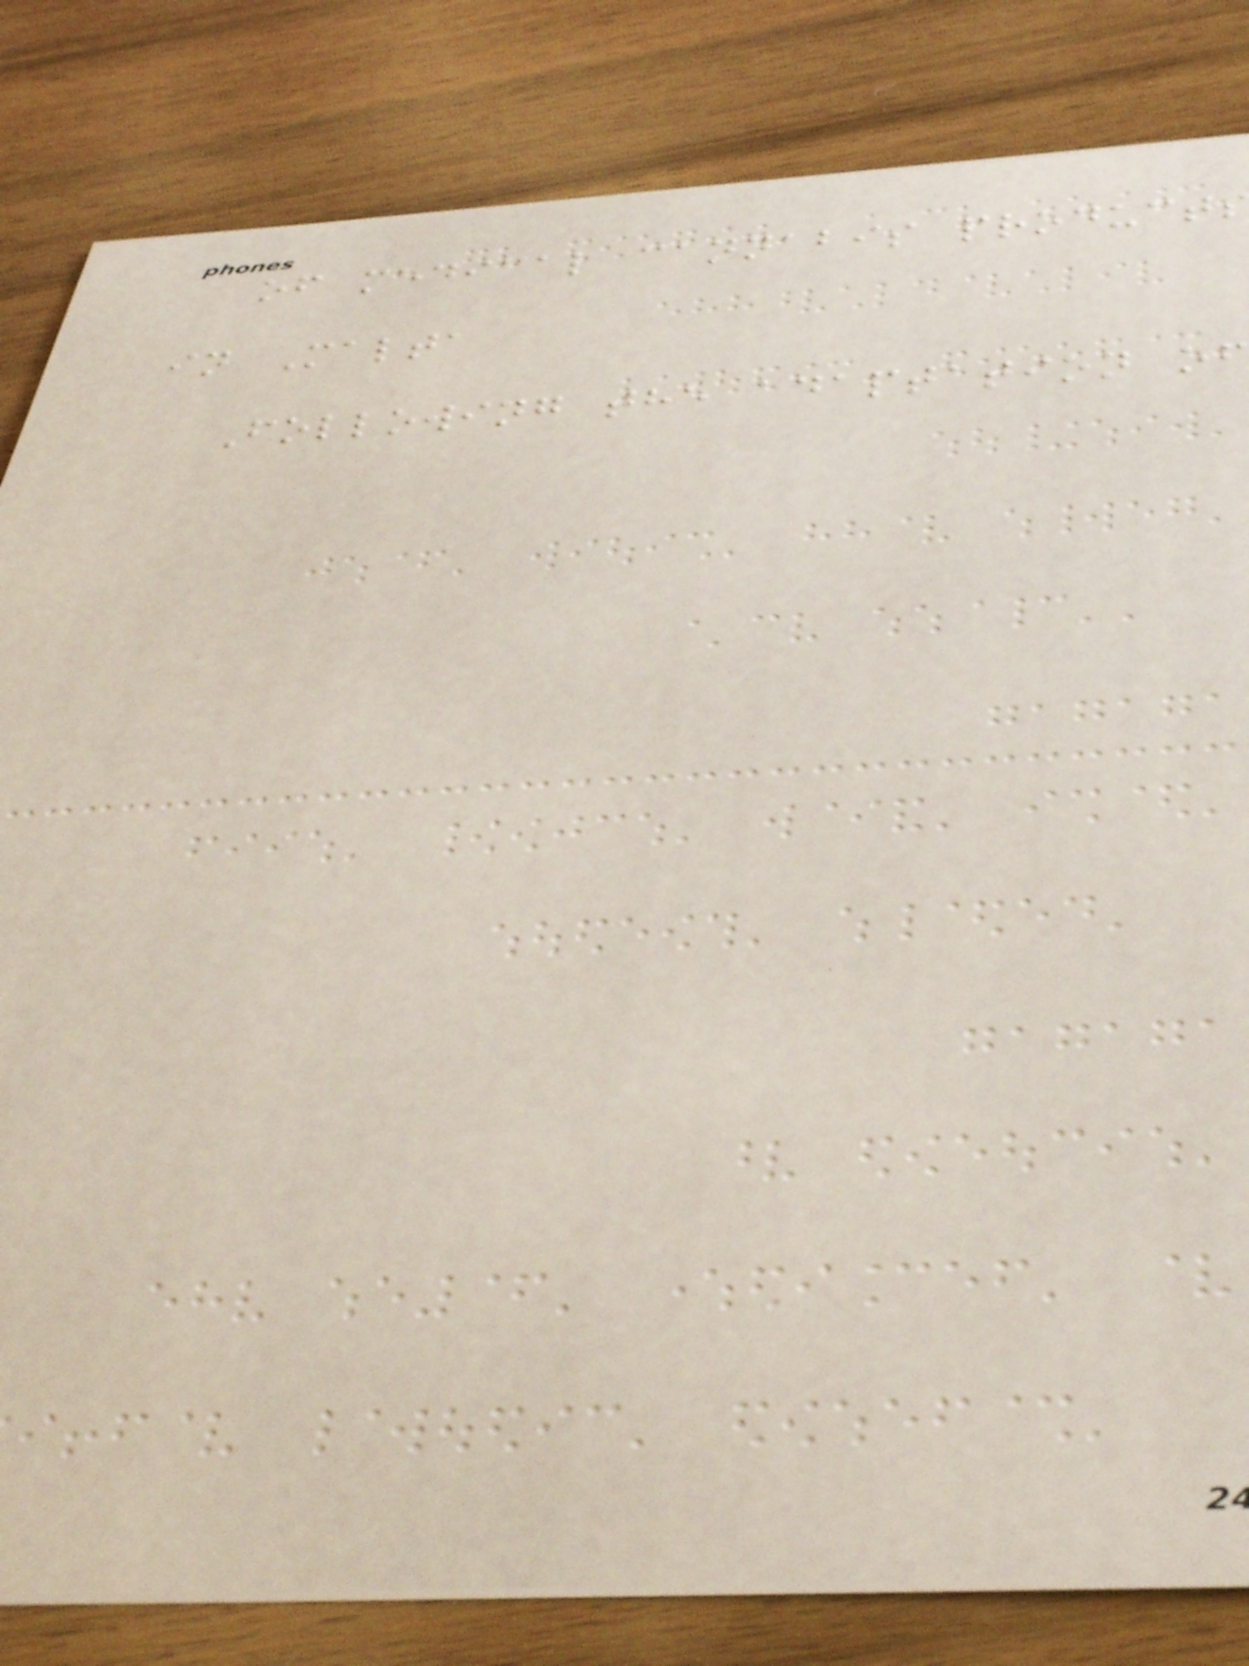of medical cannabis product
in Malta
Following the adaptation o
